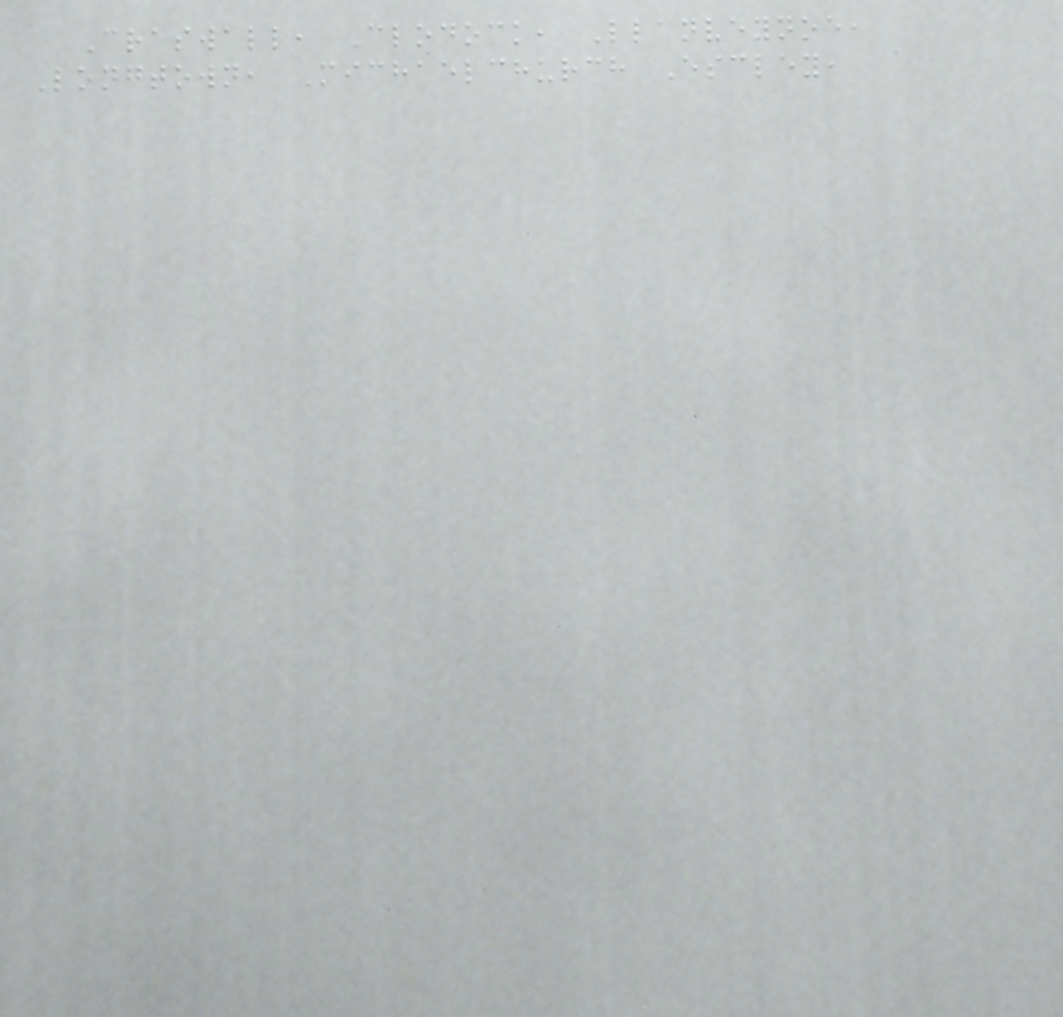Craswall, Clodock, Llanveynoe,
Longtown, Michaelchurch Escley,
